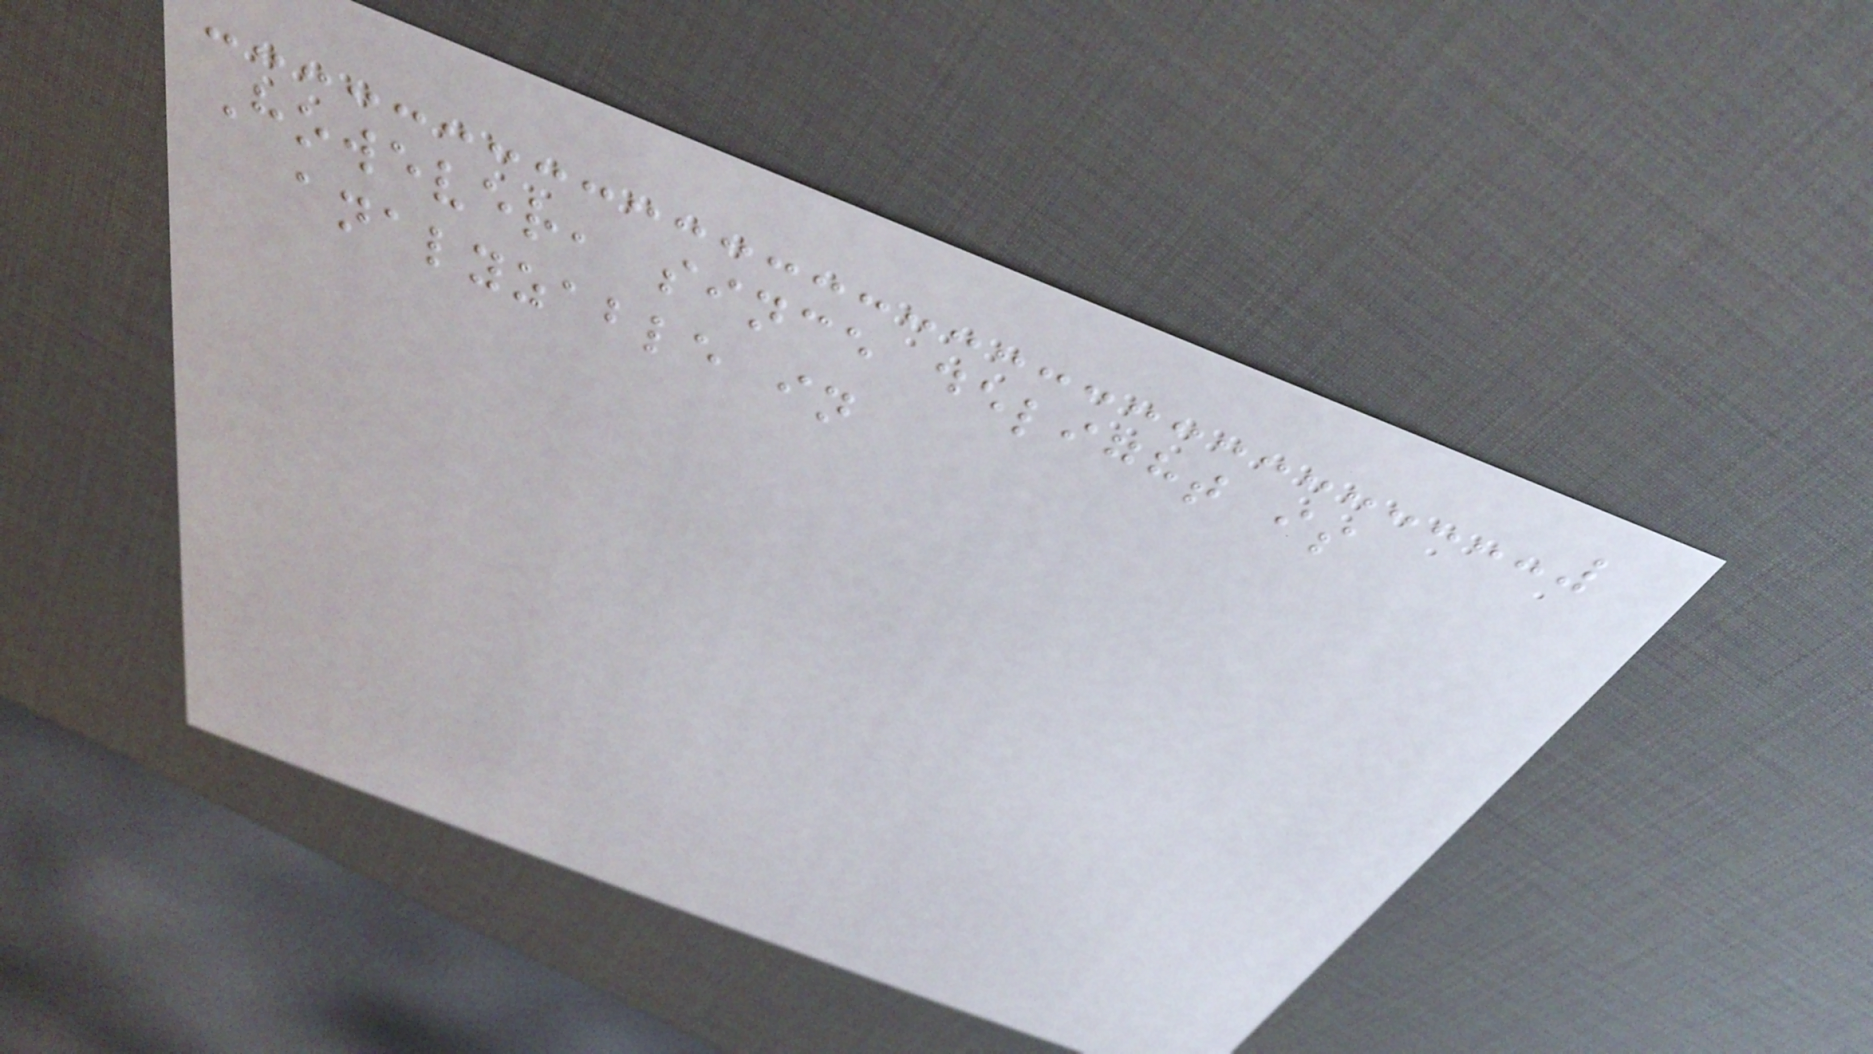However, since delight is
analyzable in
